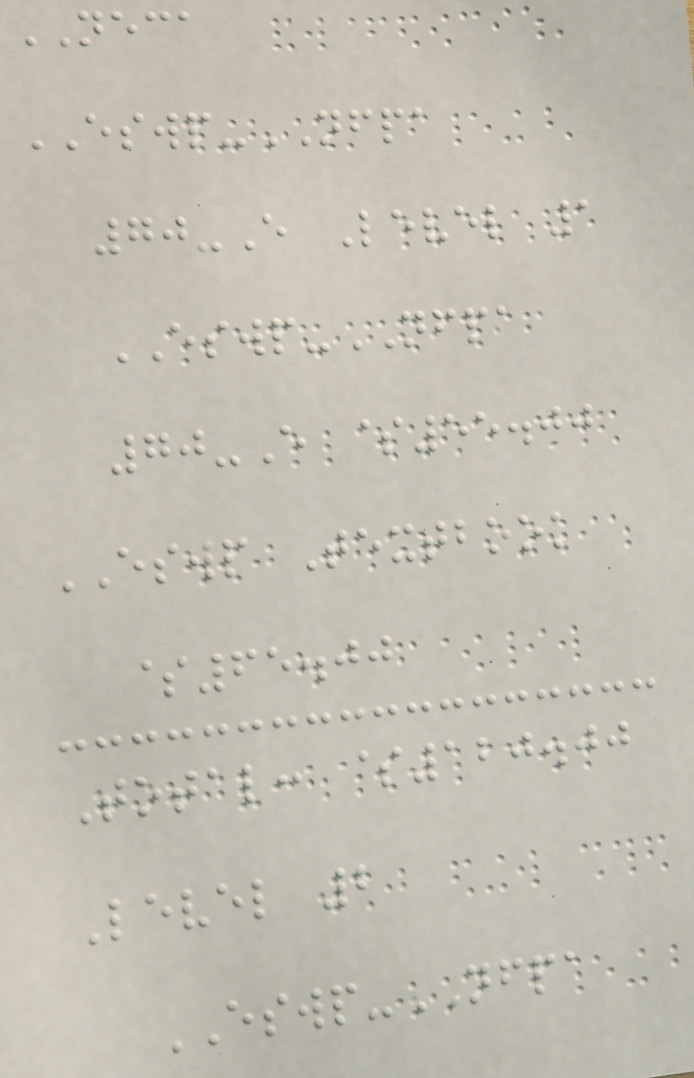NECA
ESWP-NFPA
70-E Level 1
ESWP-NFPA
70-E $55.00
ESWP Textbook
$65.00
Total: $120.00
Level 2
ESWP-NFPA
